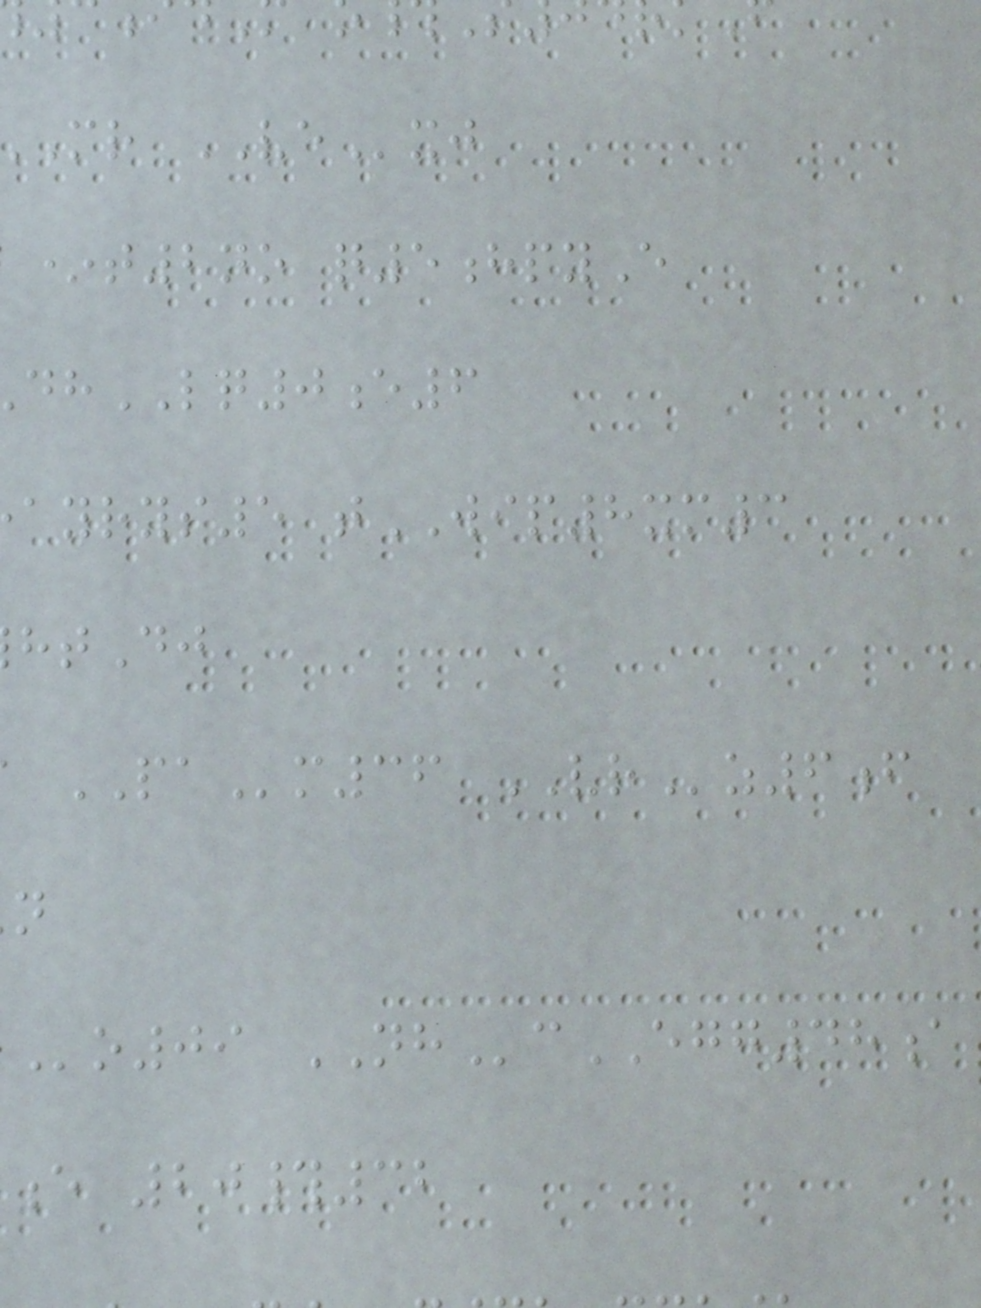mr VExj
*t2no q5hpyE
hLQ0e6
ayrys5 tWIP8xm3
tDj
PAm36 VRz6f
o09 NHcEGG48a
e 20#32
